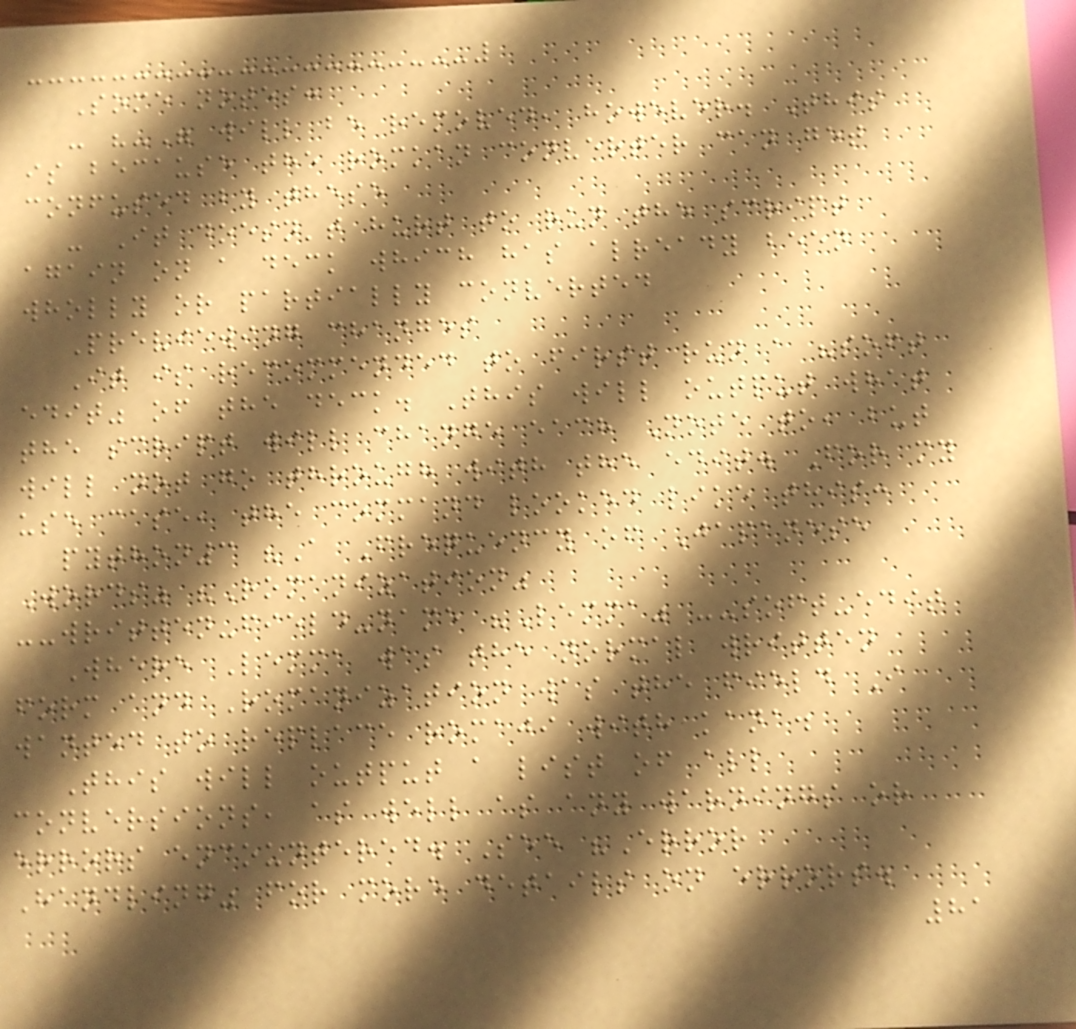Some notes:
- "-" will be removed, however. This
is because the romkan converter can get
confused by these
- It doesn't hurt to run the script
again on a deck which has already been
wholly or partially converted
Previewing changes
It is recommended to first run a "soft
edit" of the deck. This will output what
the script will change each Note to, but
will not go through with the edit. For my
use case, the command looked like this:
python3 "A Frequency of Japanese
Words" "Romanization"
--written-field-name "Lemma" --soft-edit
Where Lemma was the normal written
form and Romanization was the field I
wanted to replace romaji with kana.
This will output a list of all
conversions, as well as any warnings or
errors encountered. See "Error
Handling" for more details on errors.
81
